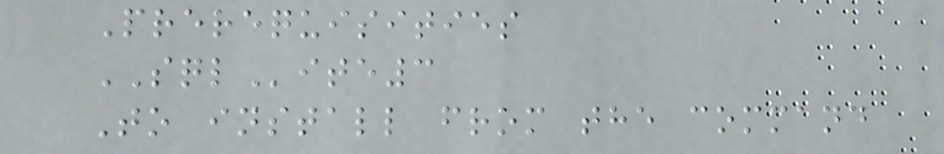Prerequisities
SQLite3
To install from the command
